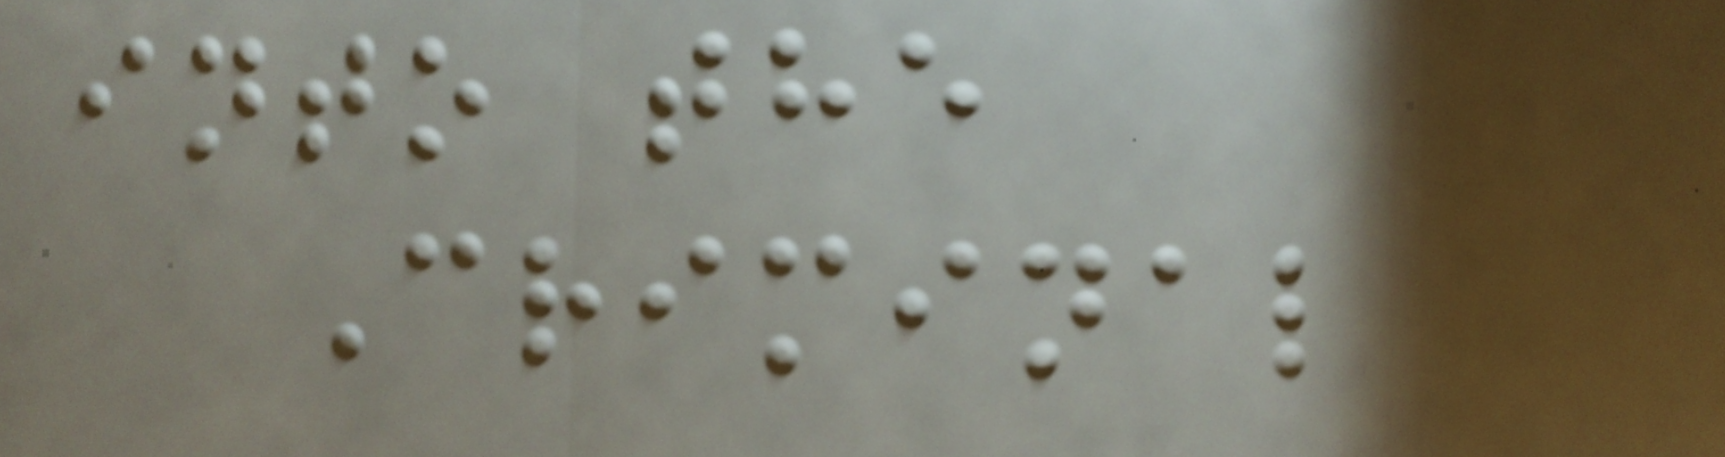into the
Criminal
